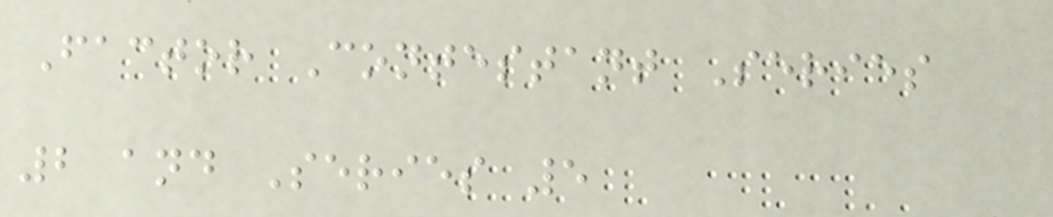Factor Contestant Series
2 and Series 5
